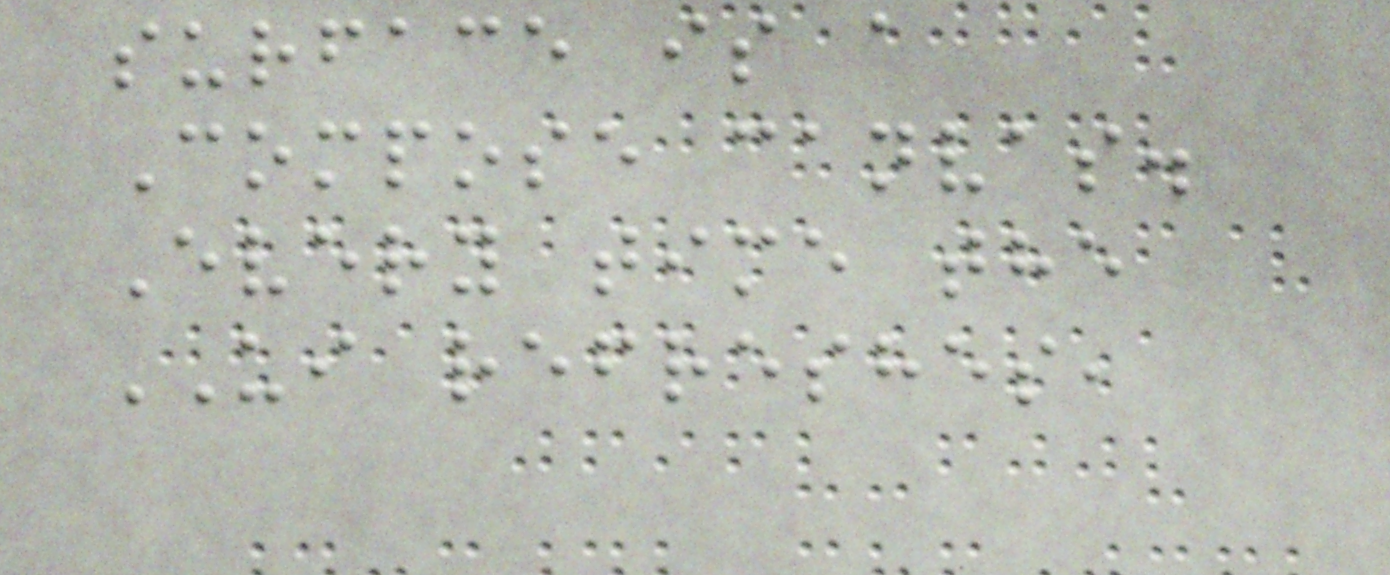surface is a
Compose canvas.
Every time the
UI refreshes,
